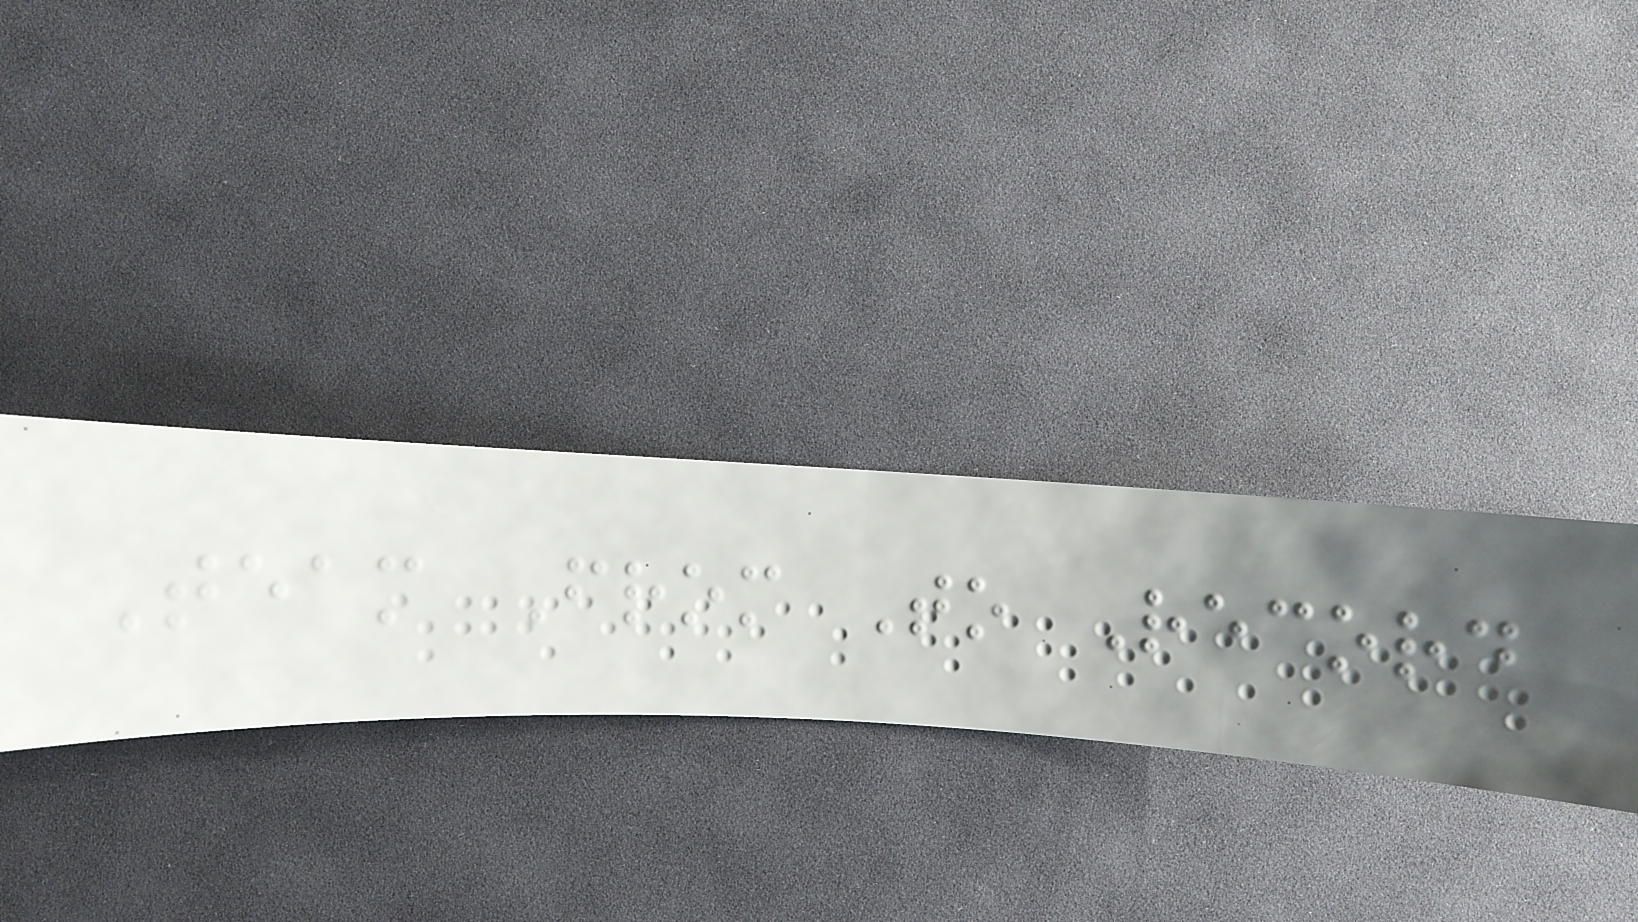Team From To Record
